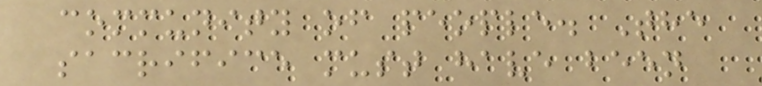community of people. The
sacrifice must have been
